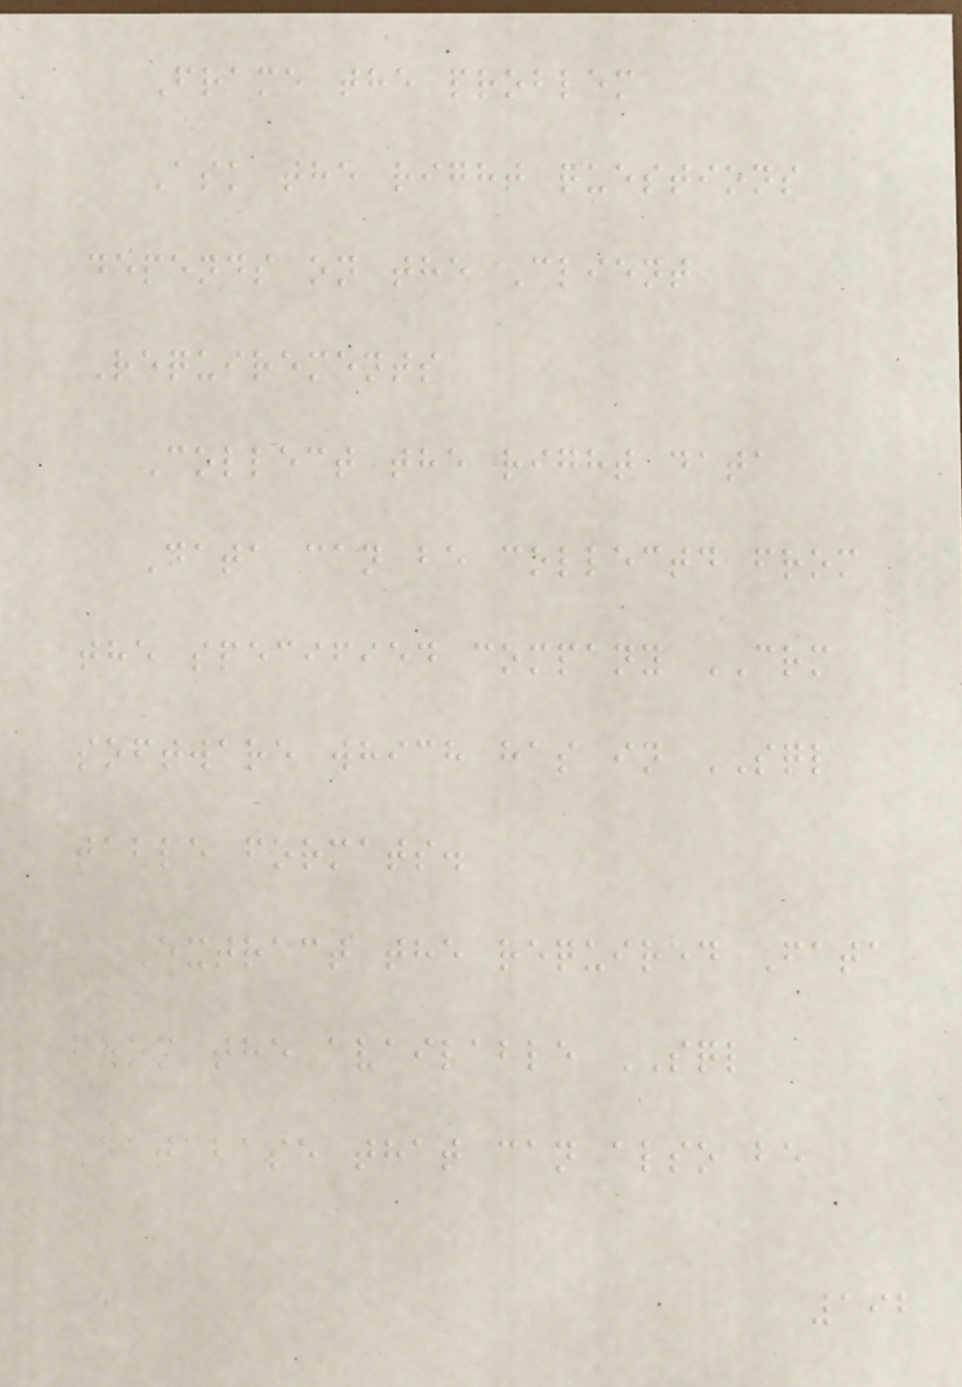Frame the problem
Ask the right questions
depends on the Client
Requirements
Collect the right data
Data can be collectd from
the specified company CRM
software which has in SQL
table formats.
Extract the required Fata
from the available SQL
Database that can also be
192
